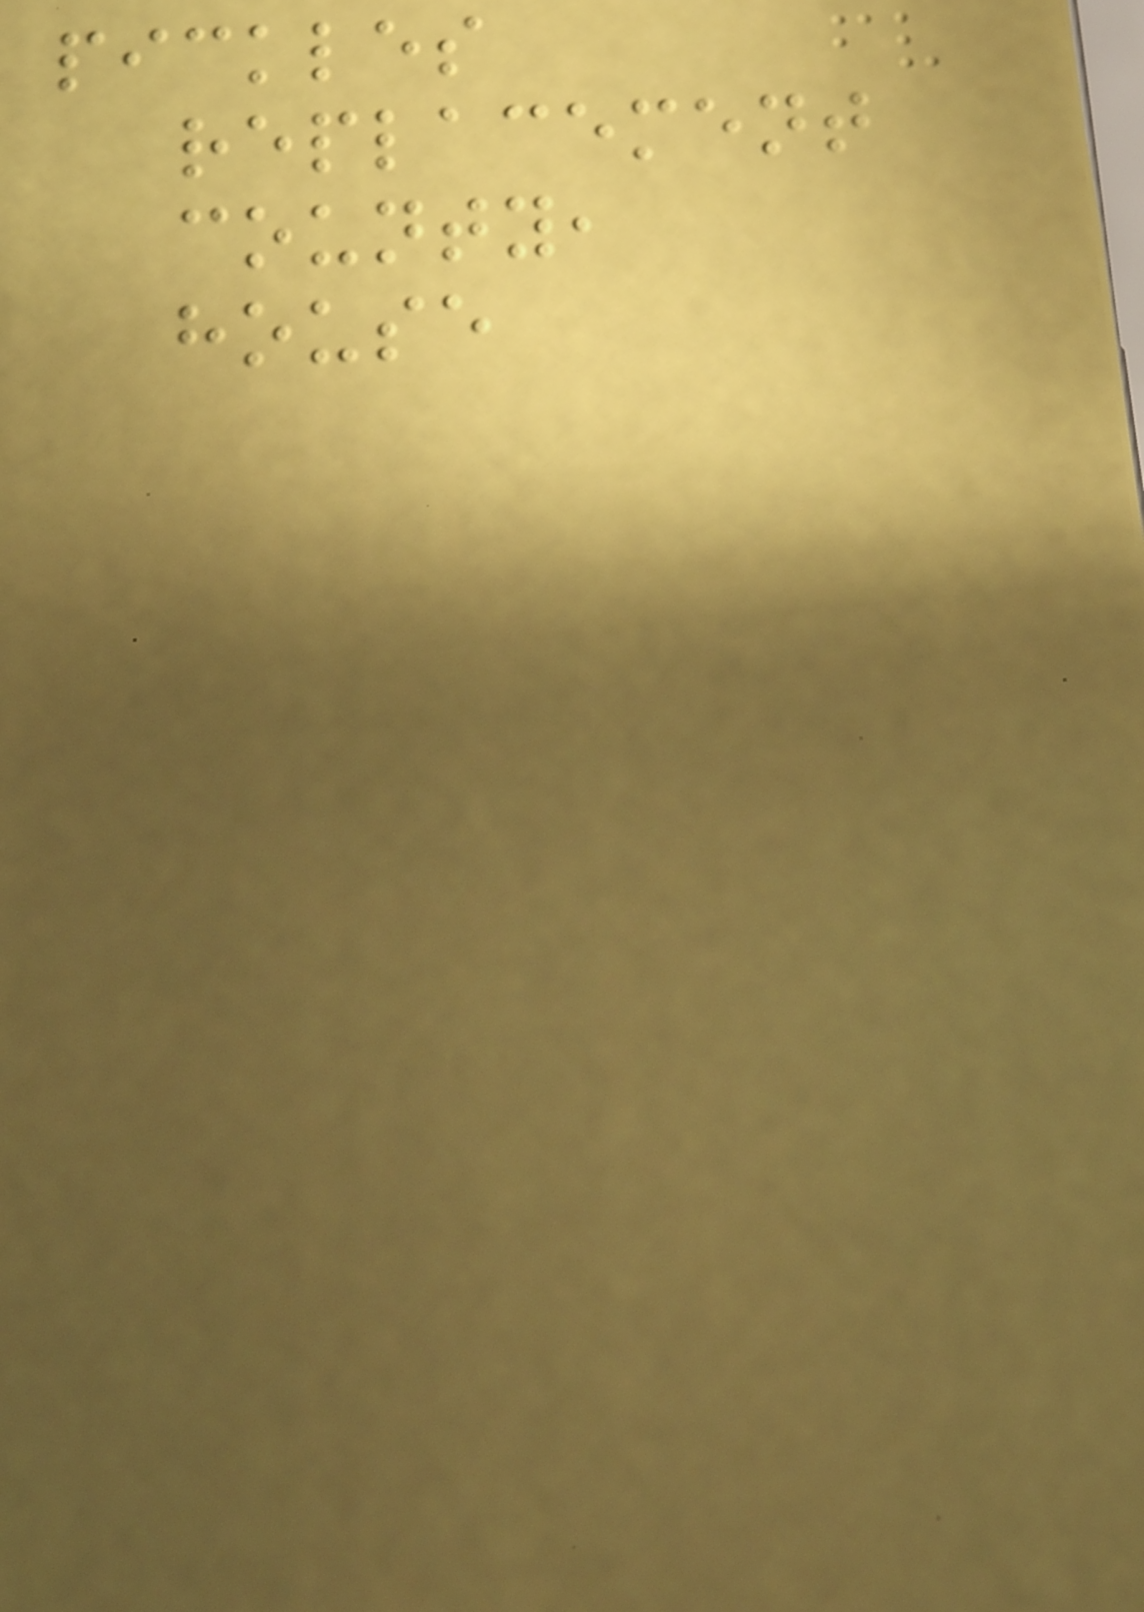pickles
replacement
county,
house
